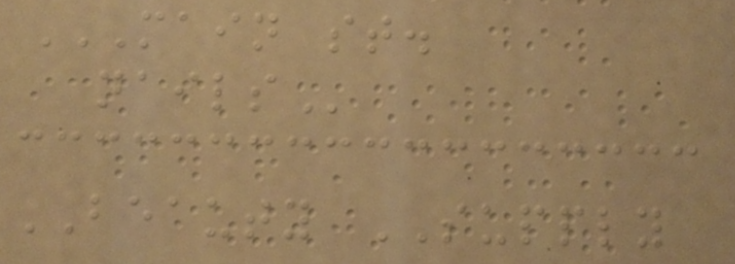MAIN ST.
NAILS
BEAUTY SUPPLY
